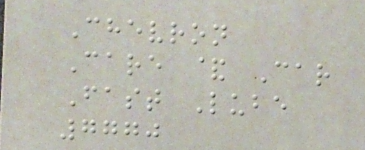Chevron
Care & Car
Fast Lube
7770
